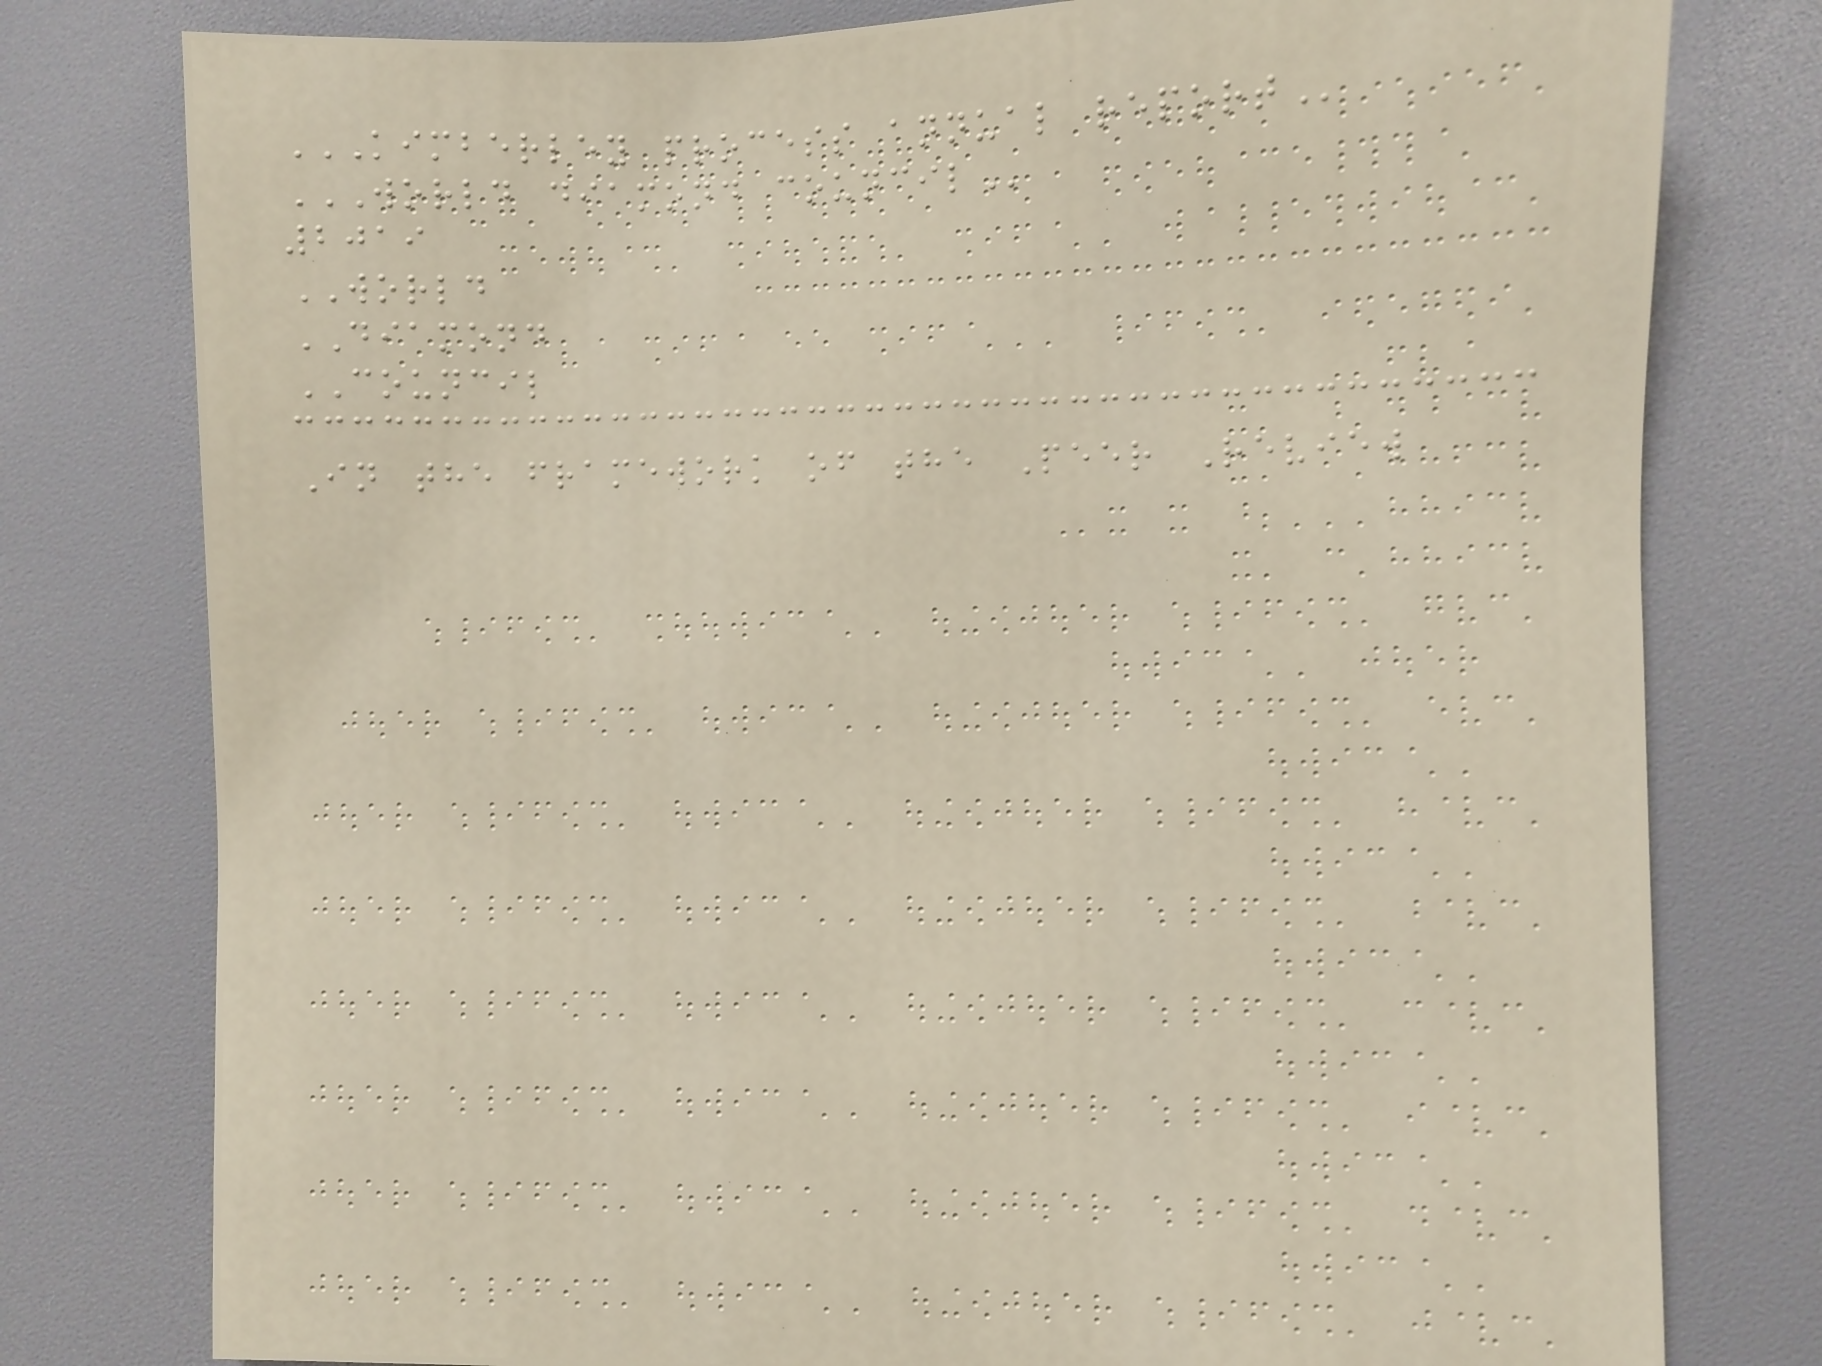KIMBERLEY PROCESS ANNUAL REPORT
WORLD DIAMOND COUNCIL
2019
WORLD
DIAMOND
COUNCIL
In the framework of the Peer Review
